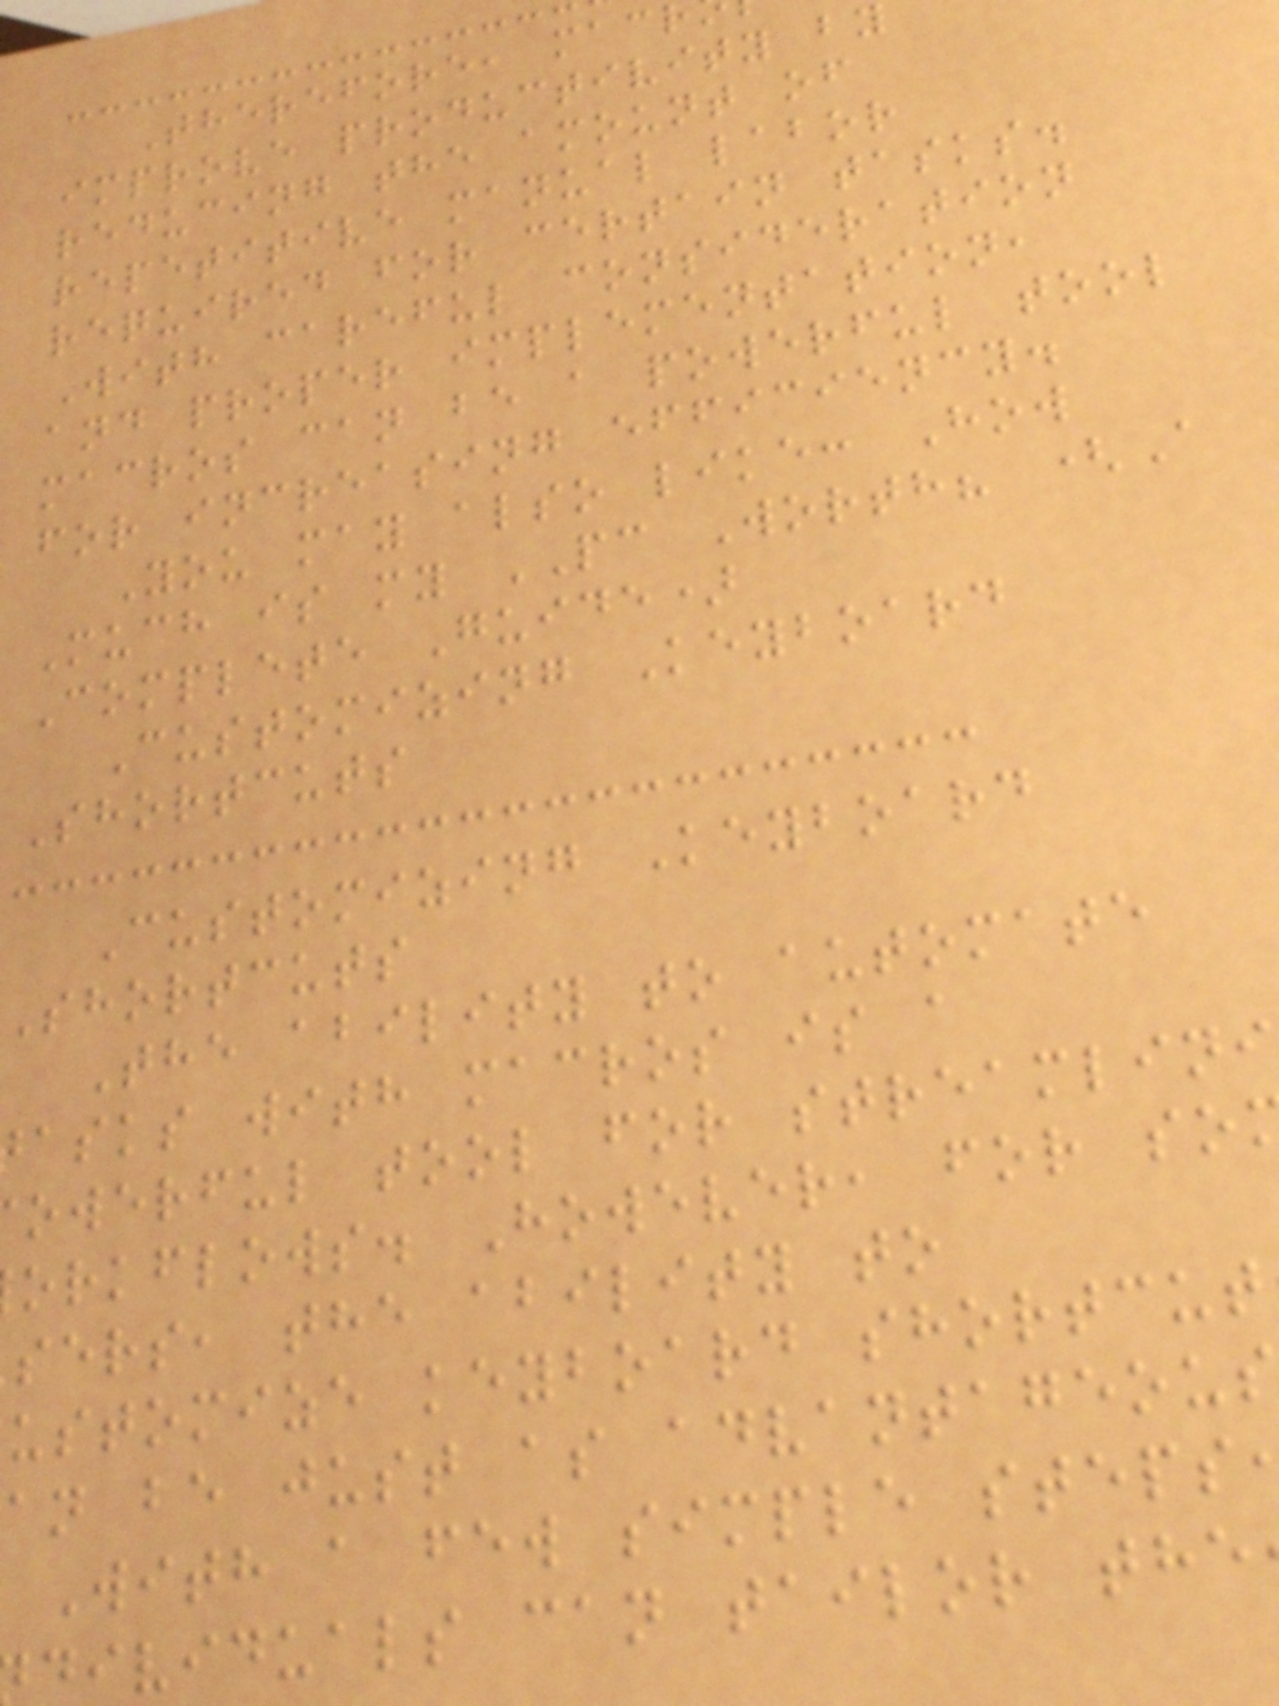Therefore, mac
improve productivity by
reducing the amount of
repetitive manual labor
required for certain tasks.
With careful consideration
and proper implementation,
macros can be a powerful tool
for increasing efficiency.
You may also like: How
Much is my PC Worth? (A
Complete Guide)
Customizing Keyboard
Shortcuts
Customizing Keyboard
Shortcuts
The ability to automate
asks with macros is a
owerful tool for streamlini
orkflows. However, for so
sers, the ability to
ustomize keyboard shortcut
an be just as advantageous
With a few simple steps
dividuals can tailor the
